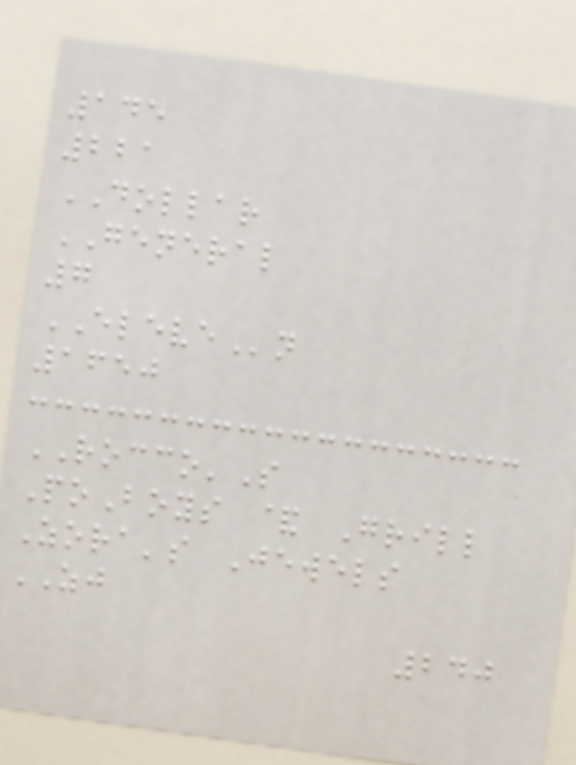145
221
DOLLAR
GENERAL
7
ELEVEn
1650
ROCCO'S
PoBoys & Grill
Zora's Jewels
ZJ
240
